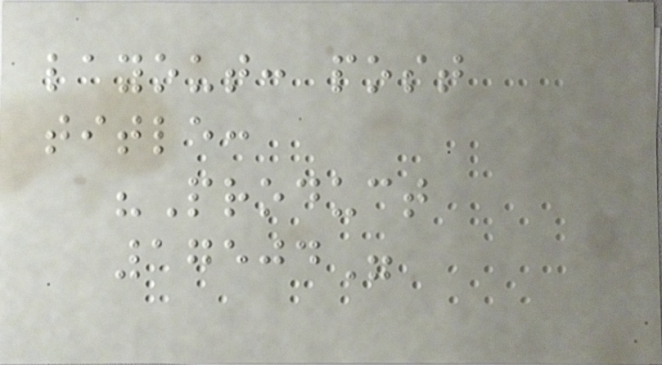layout: post
title:
"Product
17504"
